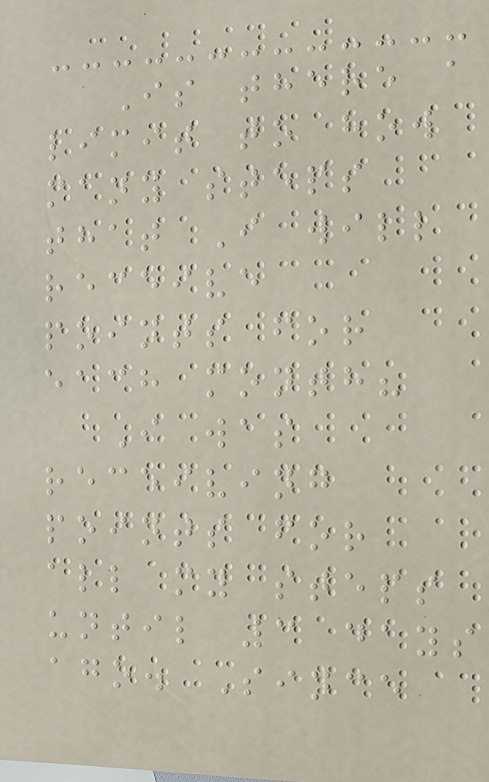Is there a
limit to how
many steps
that I will
receive
points for
each month?
I was
receiving
points for
all my steps
until 3 days
ago. Since
